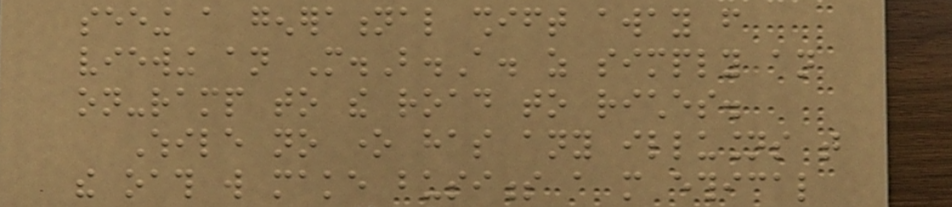seeing a generational shift away from
viewing an M.B.A. as simply an
on-ramp to the road to riches.
While no one has any illusions that
the oath will make business a more ethical
